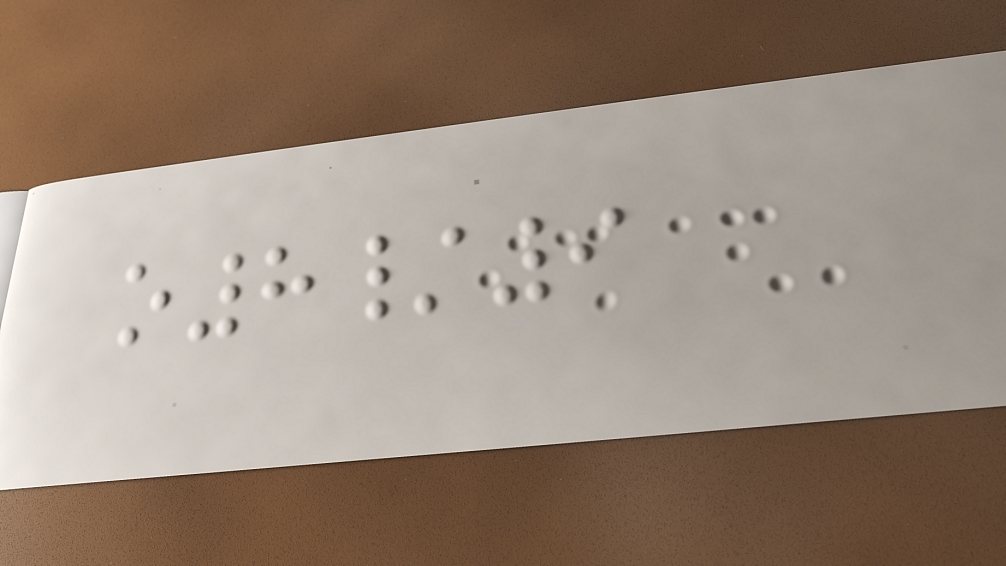o8/9
